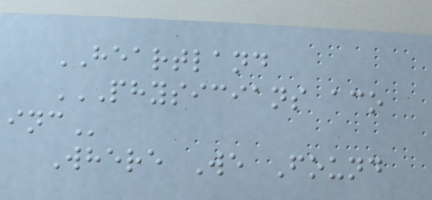HEARTLAND
PHYSICIANS ACO
INC
Where We Found
